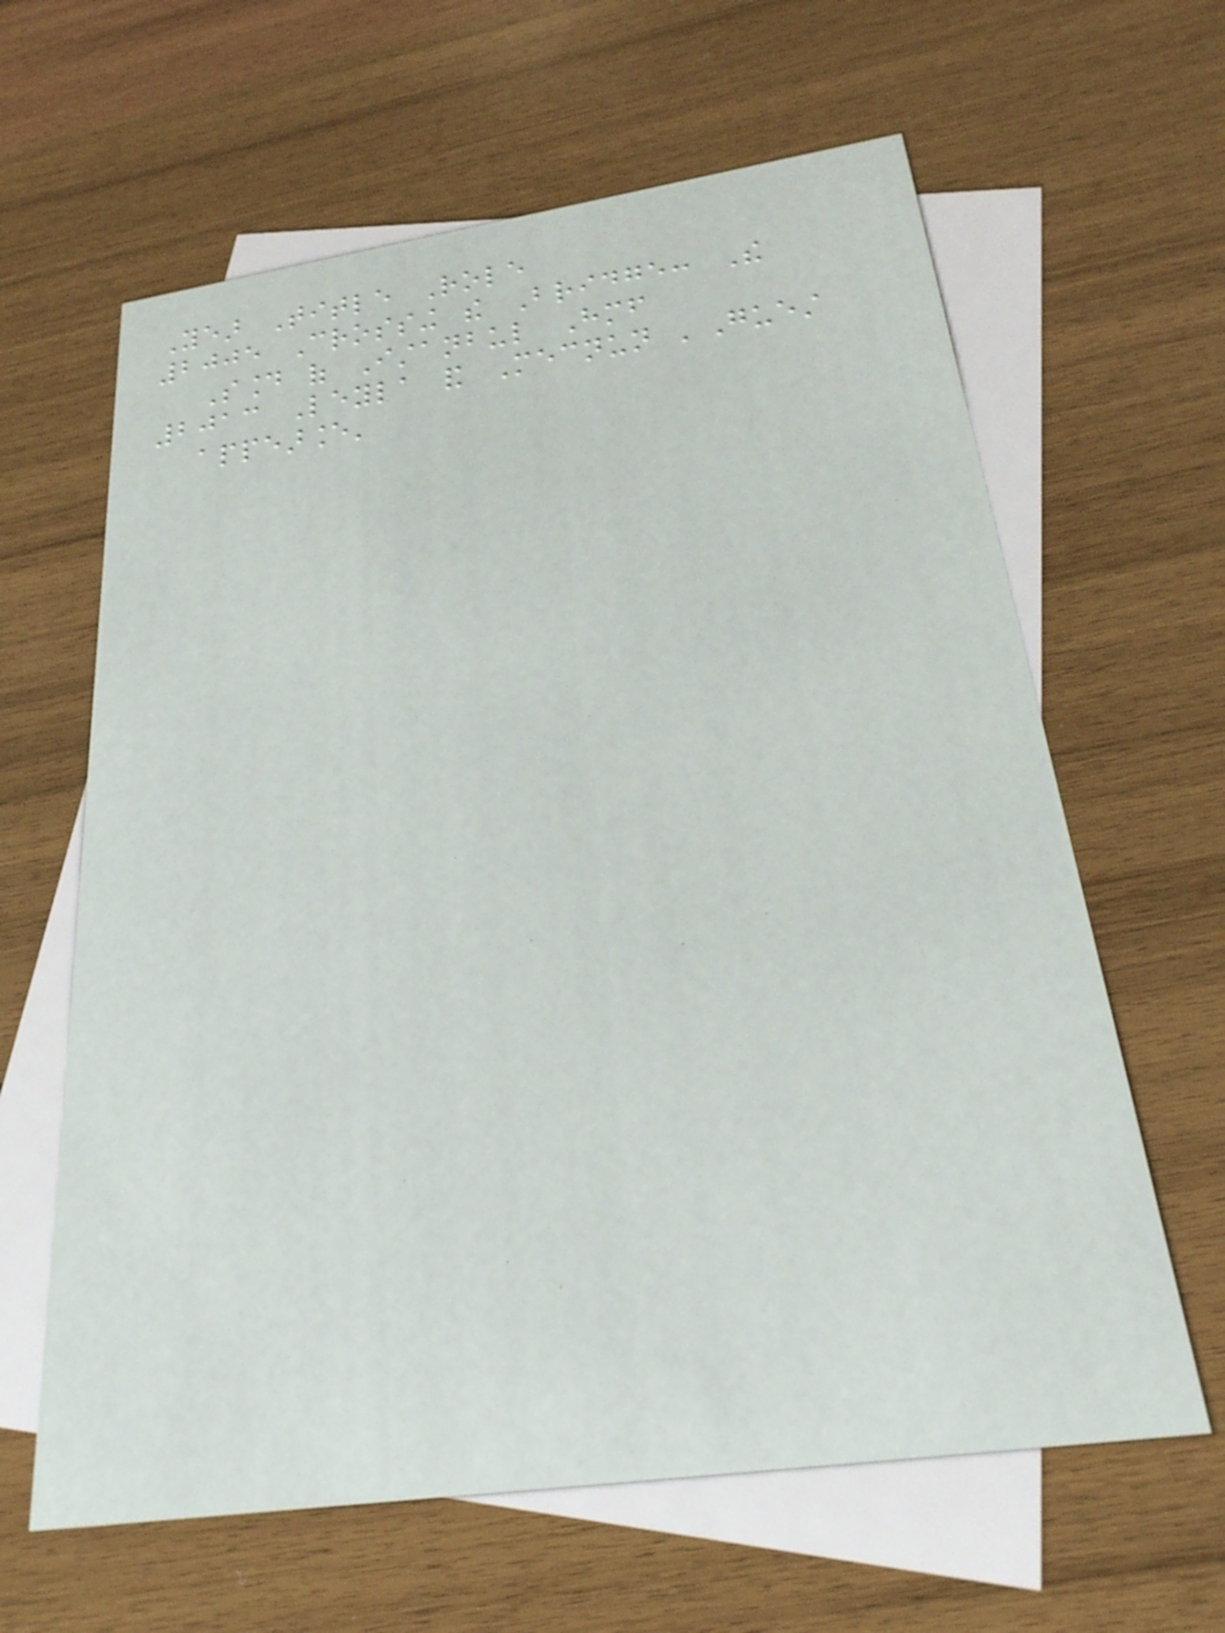Year Title Role
2005 Crossing the Bridge: The
Sound of Istanbul Himself
2013 Leyla and Mecnun 'Guest
appearance'
